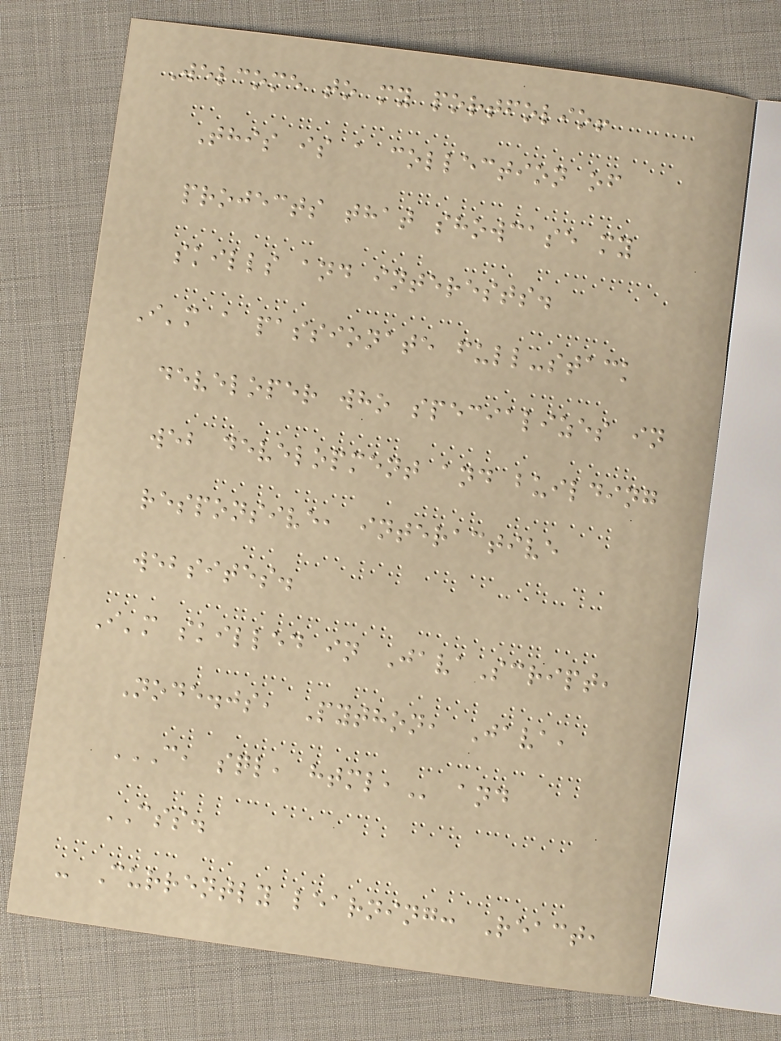Welcome to my portfolio!
This is a collection of
projects that showcase my
skills and interests.
I'm a passionate full-stack
developer who specializes in
web development and building
responsive, interactive
websites.
I'm skilled in JavaScript,
Node.js, Python, Java,
C, SQL, HTML, and
CSS.
- Currently learning: React,
